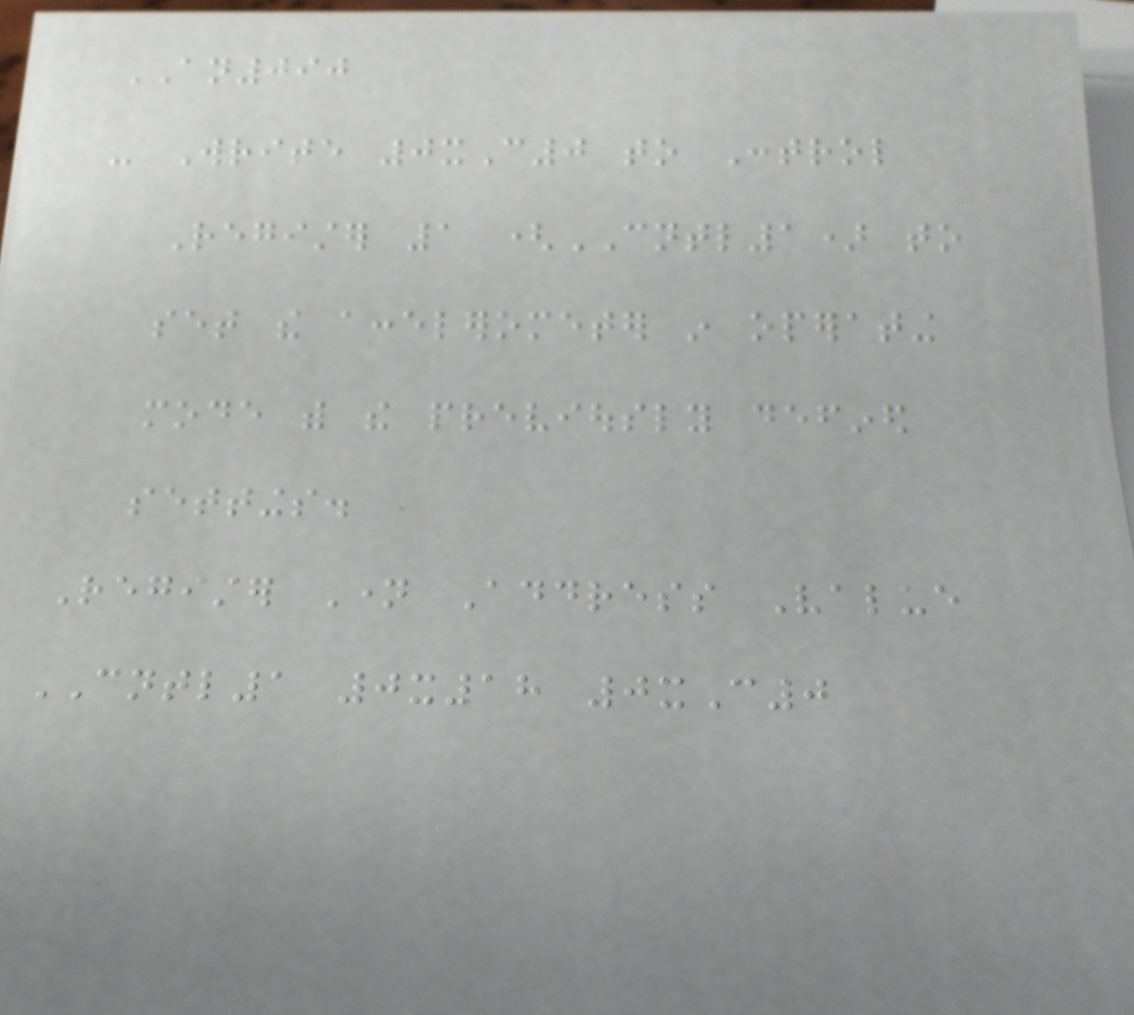AN090
- Write 0xC0 to Control
Register 1 (CNTL1) to
set the accelerometer in operating
mode with the previously defined
settings.
Register Name Address Value
CNTL1 0x18 0xC0
